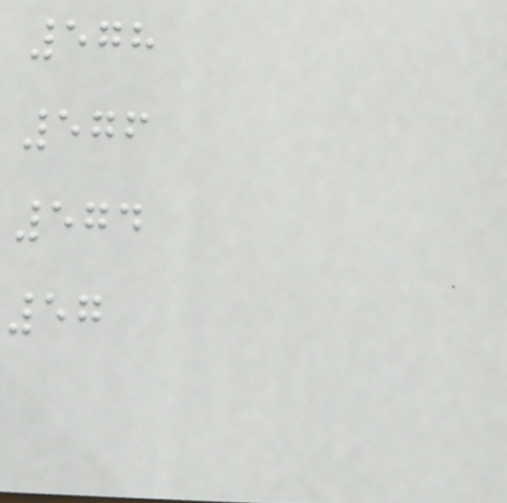578
576
574
57
